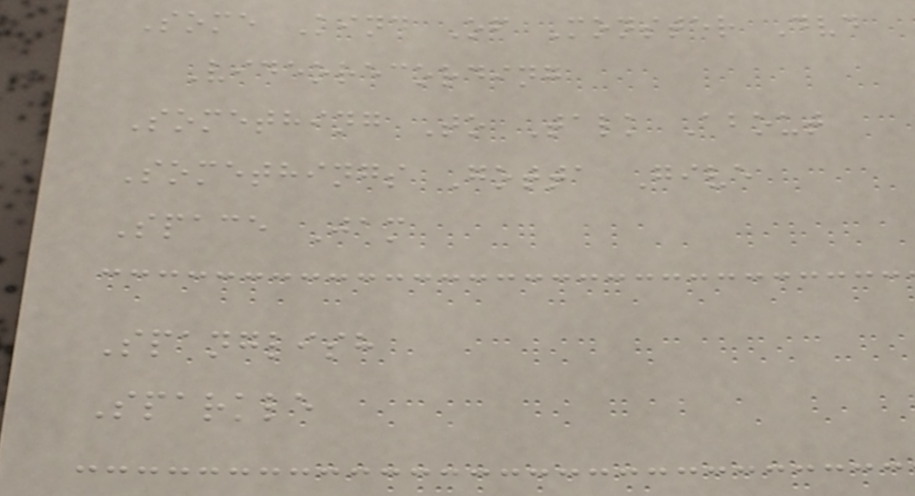Some Kind Of Monster Dvd
Videorecording
Something To Talk About
Somethings Gotta Give
Space Jam
Spanglish
Sparkle
